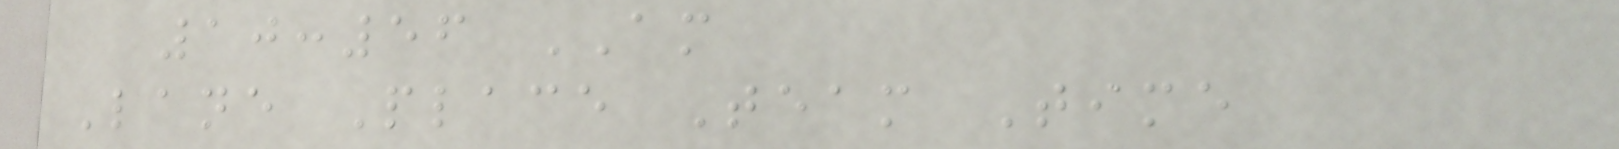10:56 AM
Lane Place Team Time
